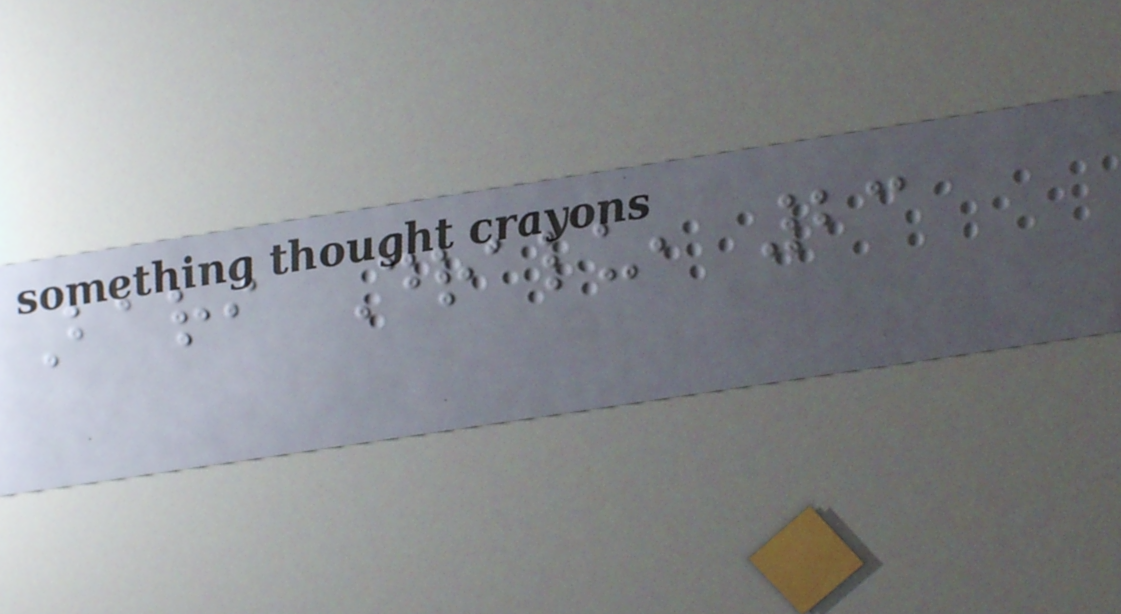Bari Dralu, 23
